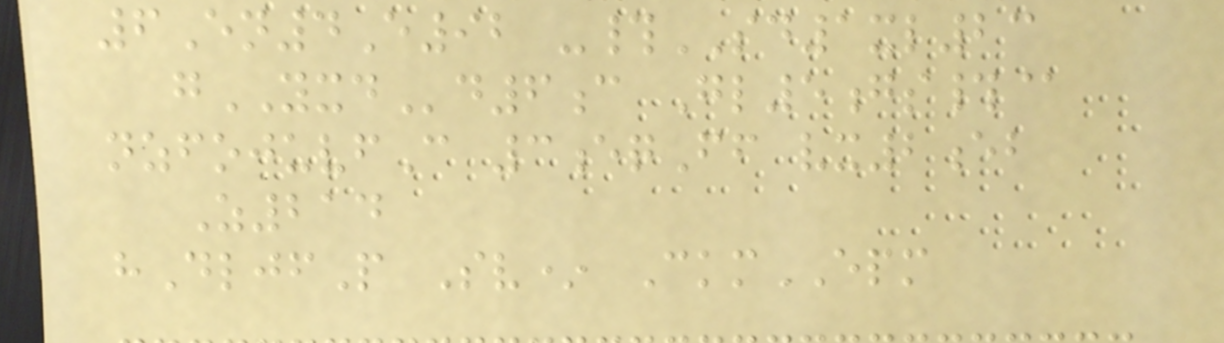6En4E92 -#SD1xl23
gYXDd6c Gl5gs#@
nzfojuvfC 3eqFf vx2eb
Z214
hDljfP Sv* CkmEPM
